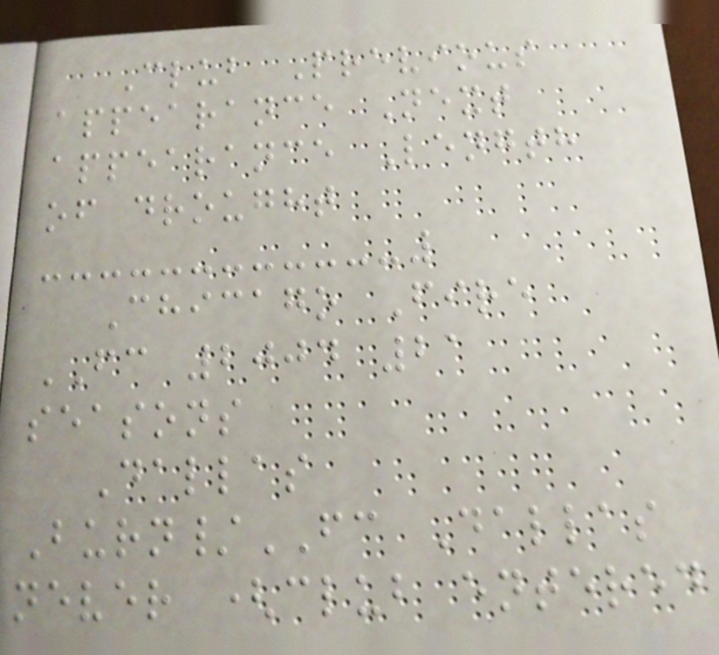Club Previous
appearance Next
appearance Length
of drought
Chicago Fire
FC 2004 21
seasons
Dallas
Burn/FC Dallas
never (club entered
